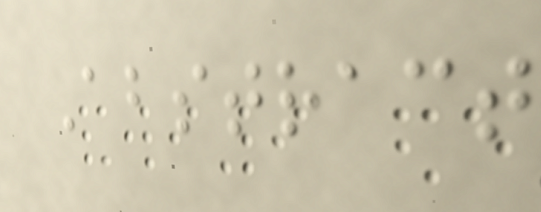Abstract
